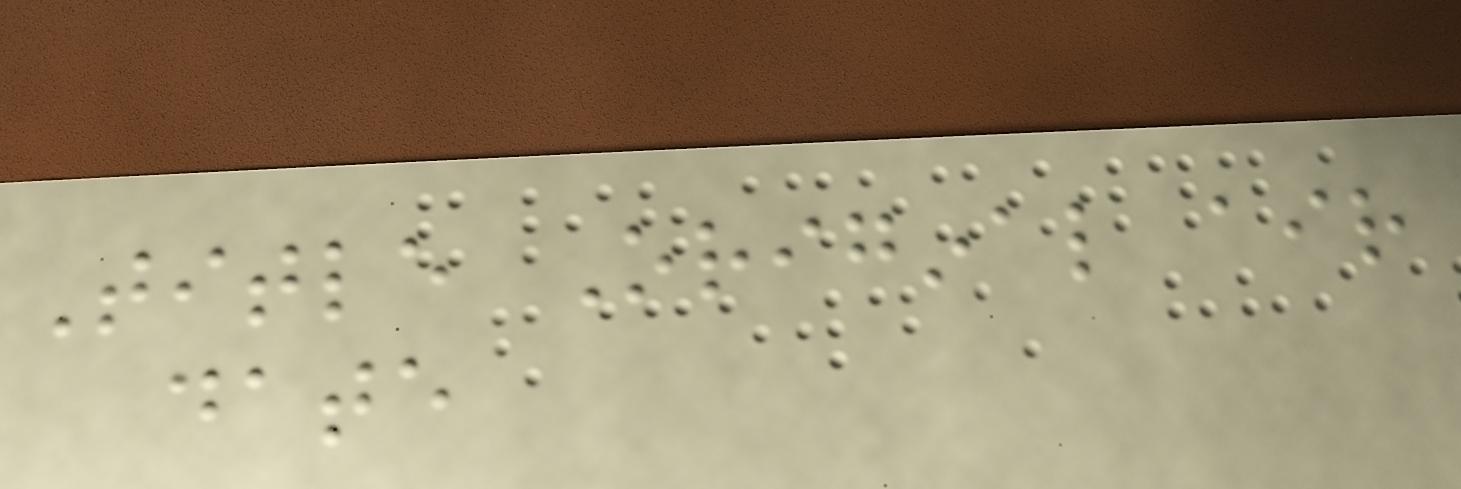Title Original air
date
